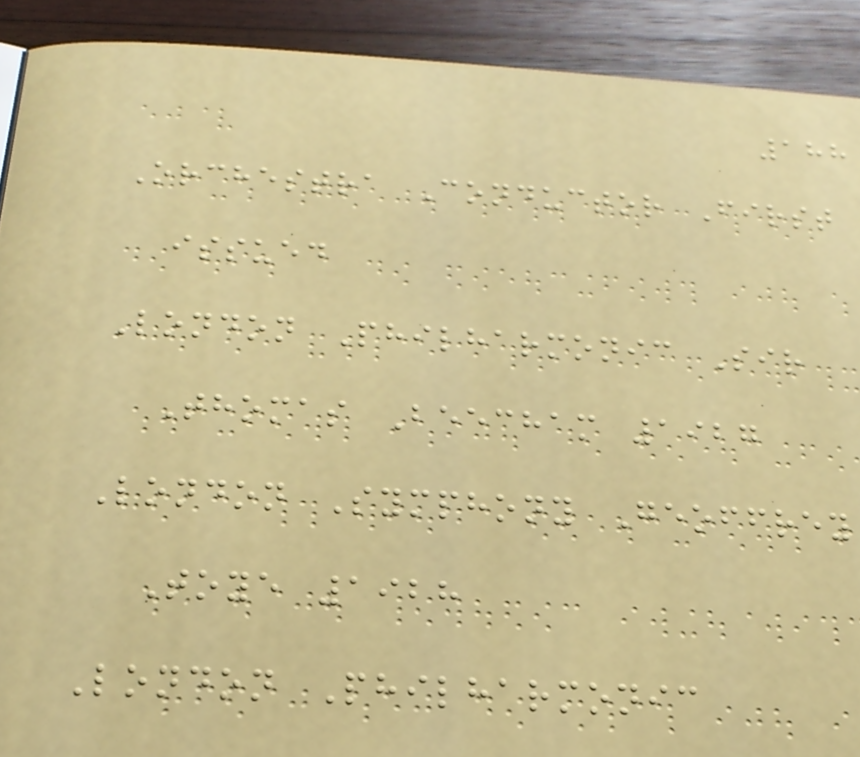188
Orchestra Conductor First
issued
London Philharmonic Sir
Thomas Beecham 1927
London Symphony Geoffrey
Toye 1928
London Philharmonic
